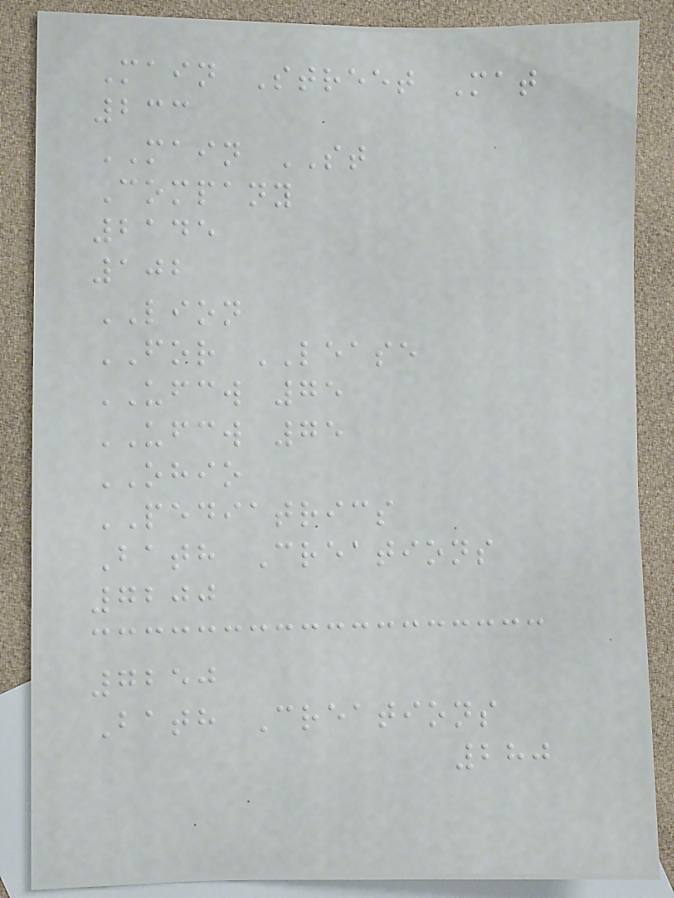Main Street Mat
233
MAIN ST
Company
2145
102
LION
FOR LEASE
UFCW 75
UFCW 75
OHIO
PEDIATRICS
Bath Creations
7200
7250
Bath Creations
280
